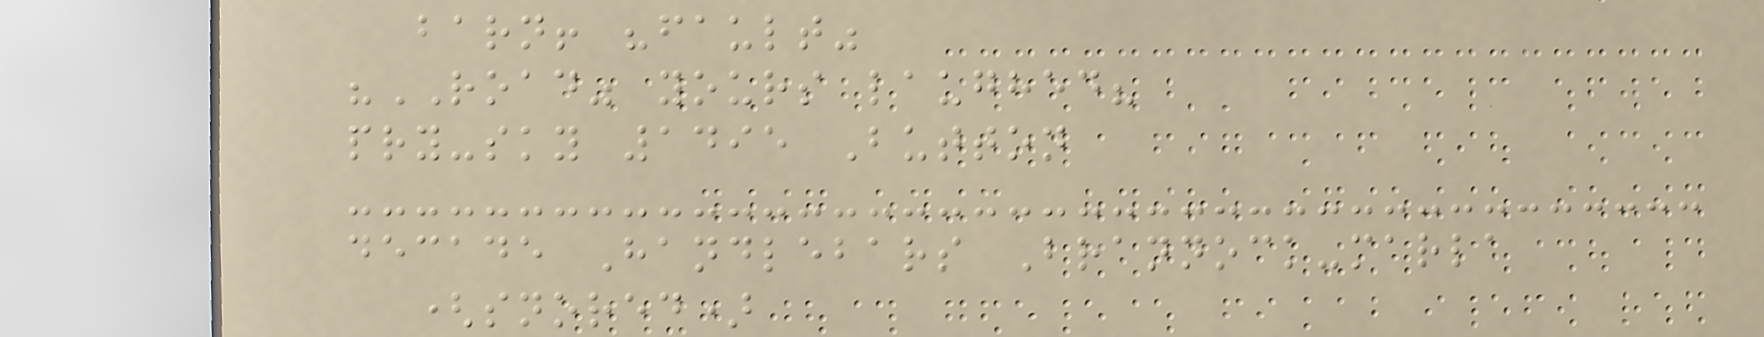barn! "fault"
"ROAD" yours laughed?
pry-sky 1495 Button
decade Handlebars Brannock-marla
(snored)
